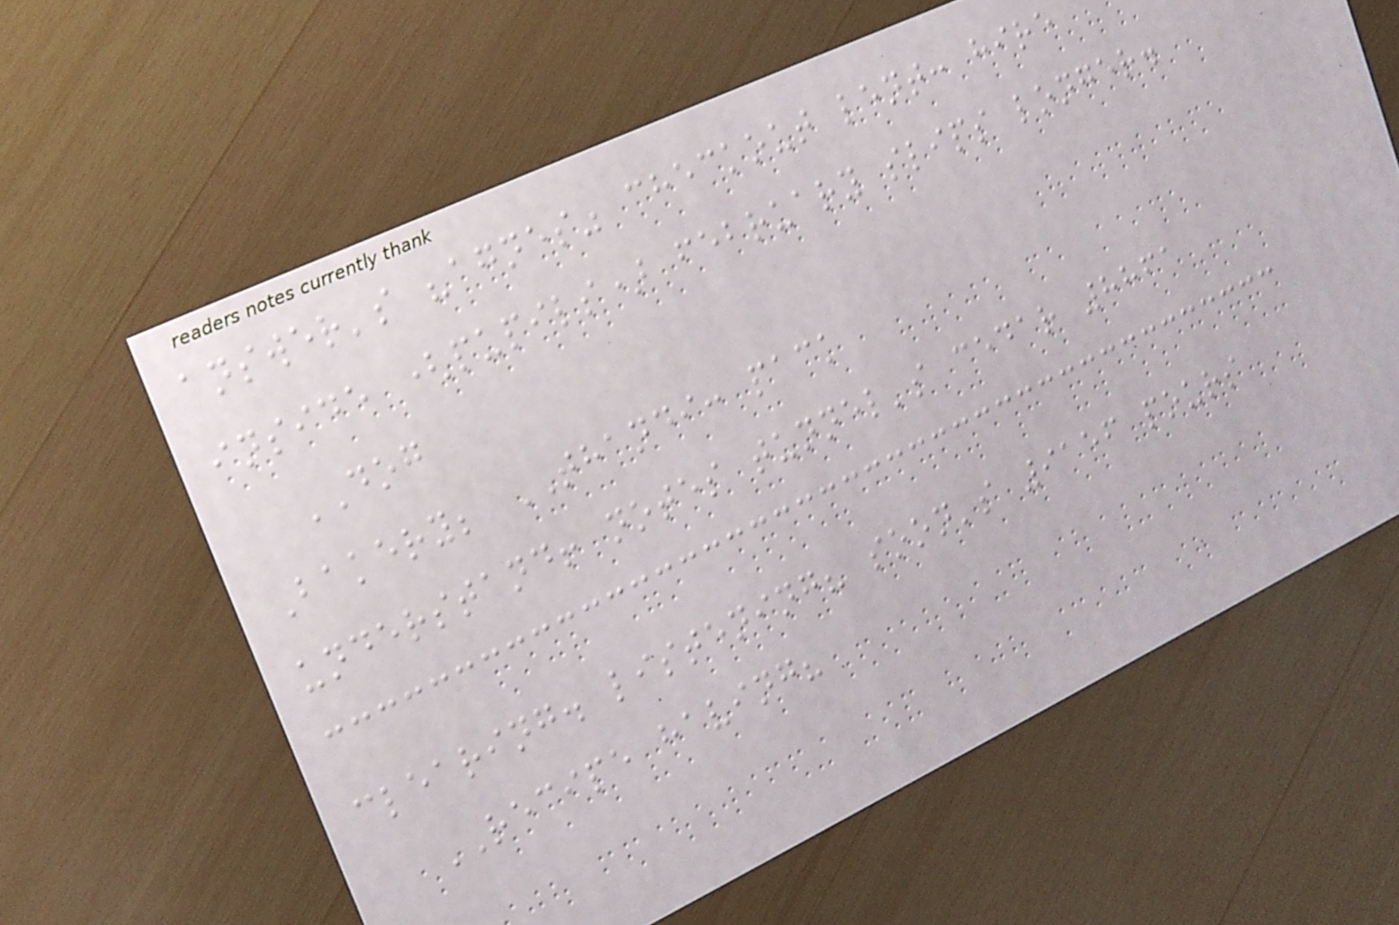answer's "agnes" checkout lent: hire
inside (pupils) february slips longer.
DOG
Bakery; THANDI: pack
understand! notes tunnel's cedar 8861
clearing. listening? soon's 9156 pours
RECIPE having?
